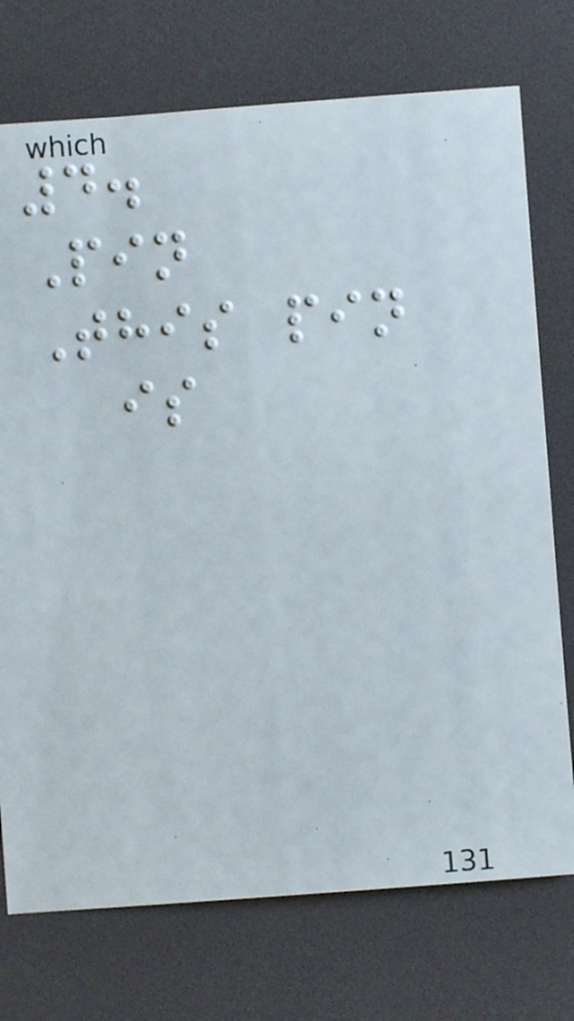4.
Pin
This pin
is
